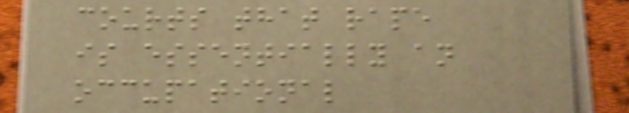courts that rape
is essentially an
occupational
